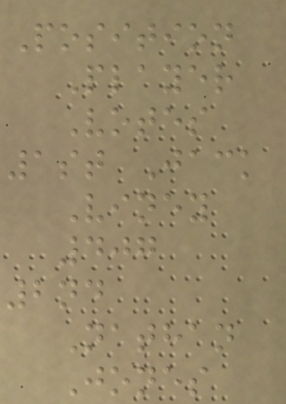Position
Player
Votes
1st Jack
Viney
407
2nd
Nathan
Jones
